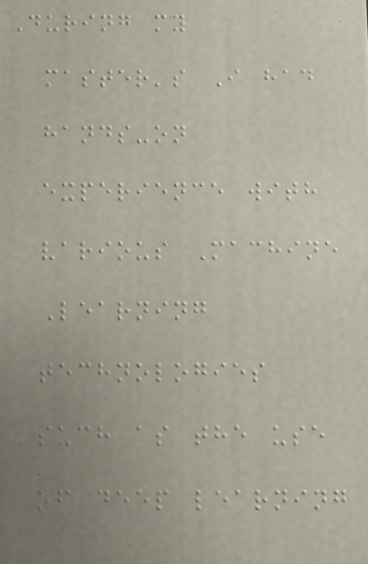During my
master's I had
hands-on
experience with
various Machine
Learning
technologies
such as the use
of deep learning
